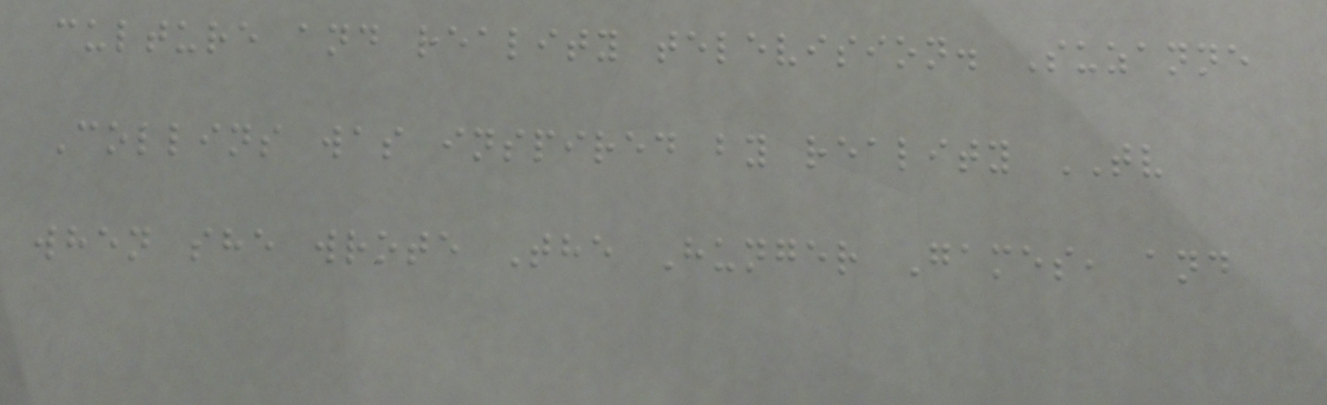culture and reality television. Suzanne
Collins was inspired by reality TV
when she wrote The Hunger Games, and
